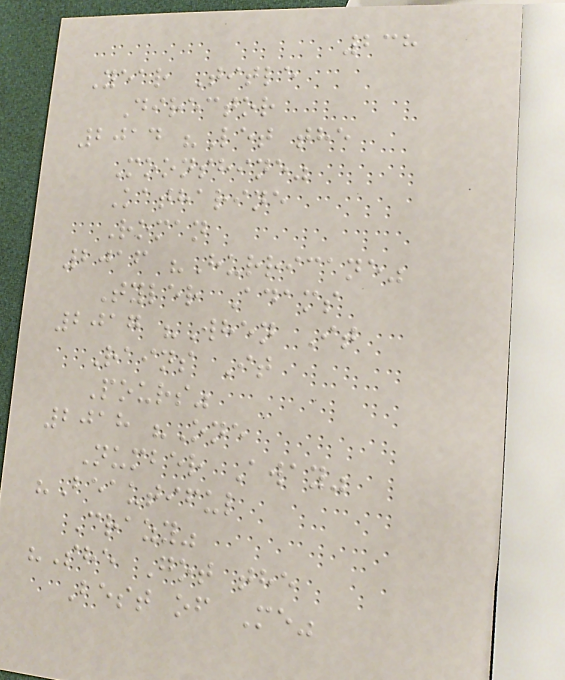238
Year Title
Director
2014 "Let the
Moonshine"
Katharine
Roman
2016 "Hurricane"
Tyler Adams
2017 "When It
Rains It
Pours"
2018 "One
Number Away"
"Beautiful
Crazy"
"She Got the
Best of Me"
